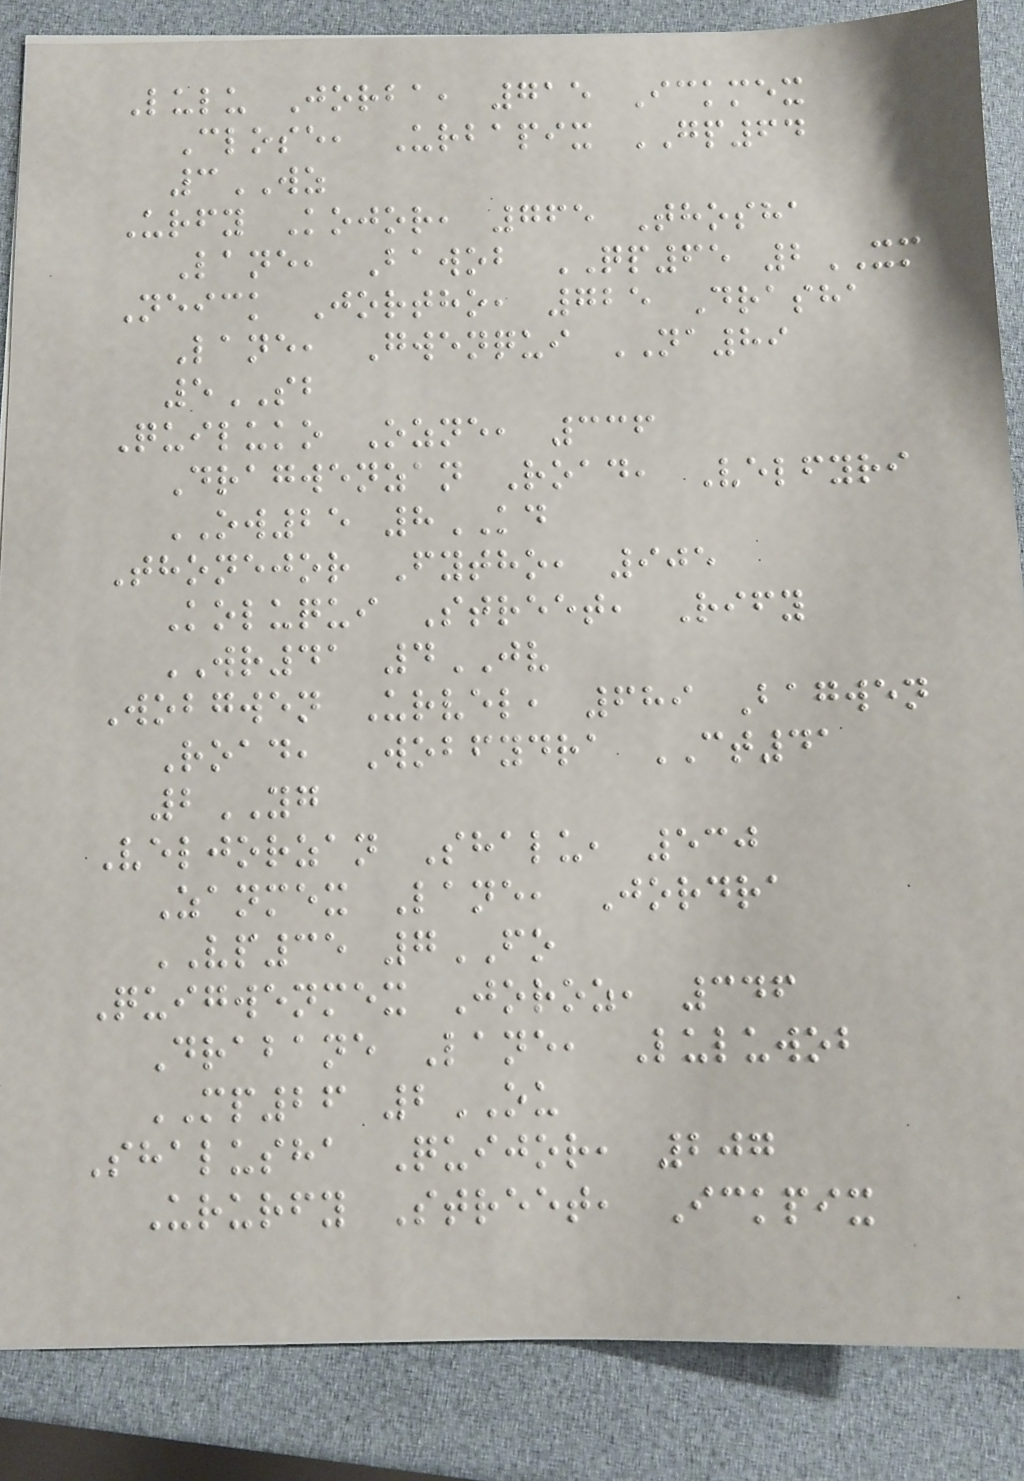Lulu Jorba, 715 Ickmex
Close, Urbapix GP64
3WZ
Urfy Kojor, 765 Thosha
Lane, Bawob QP65 2XM
Neick Jortho, 725 Drasha
Lane, Gwenqui NA89
5SB
Quiluko Ozne, 336
Dragwenzan Road, Velfyri
OW25 8KD
Thonejor Fytho, 905
Koluqui Street, Rify
WR41 4JV
Wobgwen Urvel, 689 Bagwen
Road, Wobfydra CT41
2YG
Veljorzan Shalu, 530
Zanmex Lane, Jordra
VP35 7FO
Quigwenmex Joroz, 346
Drabane Lane, Luluwob
MP26 2OU
Shalusha Quijor, 207
Ururfy Street, Ickpix
